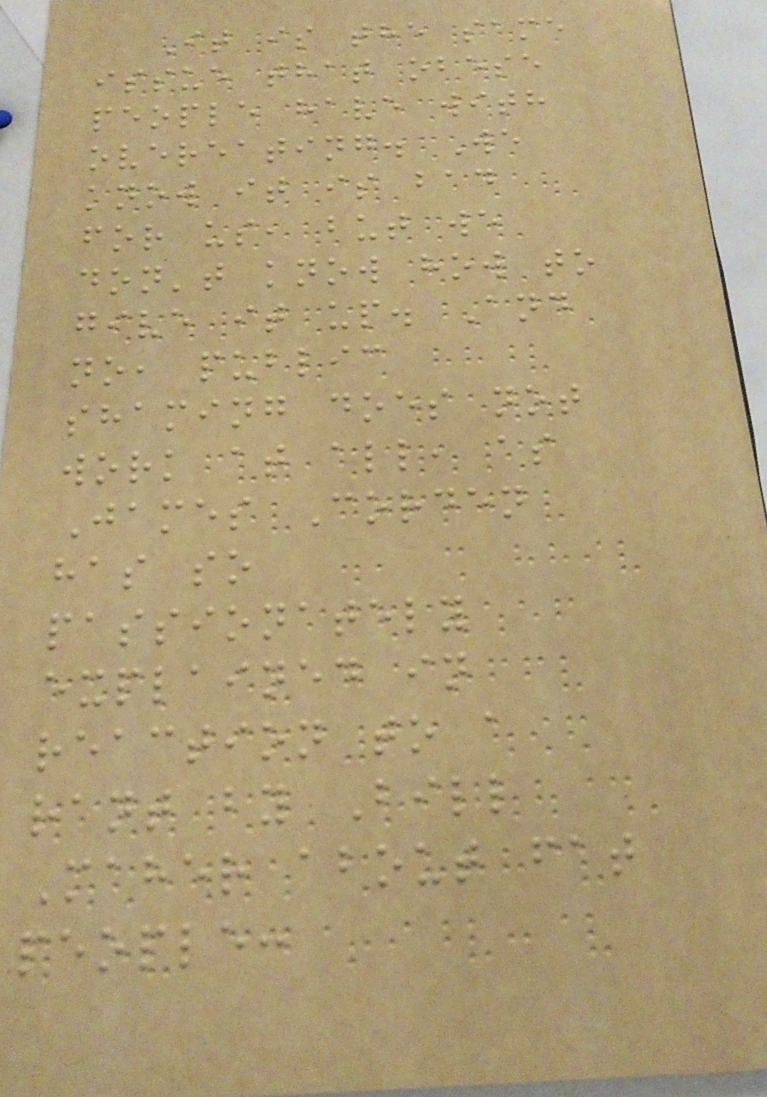It is the same
issue that obese
people have with
overeating. We
know it is bad
for us, but we
don't know how to
give it up. And
no, public
shaming does not
work at all, as
James Corden
has so
passionately
explained in
reaction to a
rant by Bill
Maher about fat
people:
